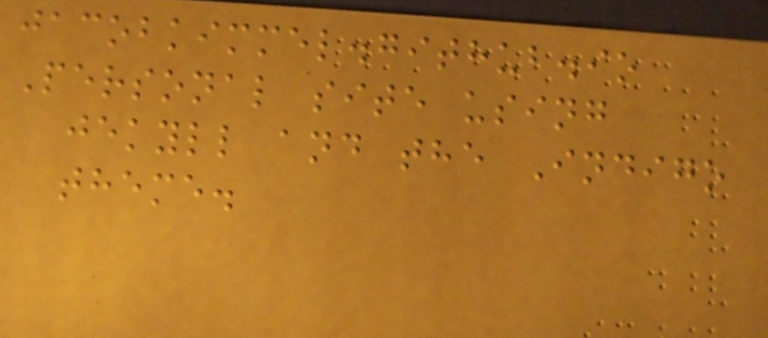jacobkimmel.github.io
Personal site using
jekyll and the Indigo
theme.
